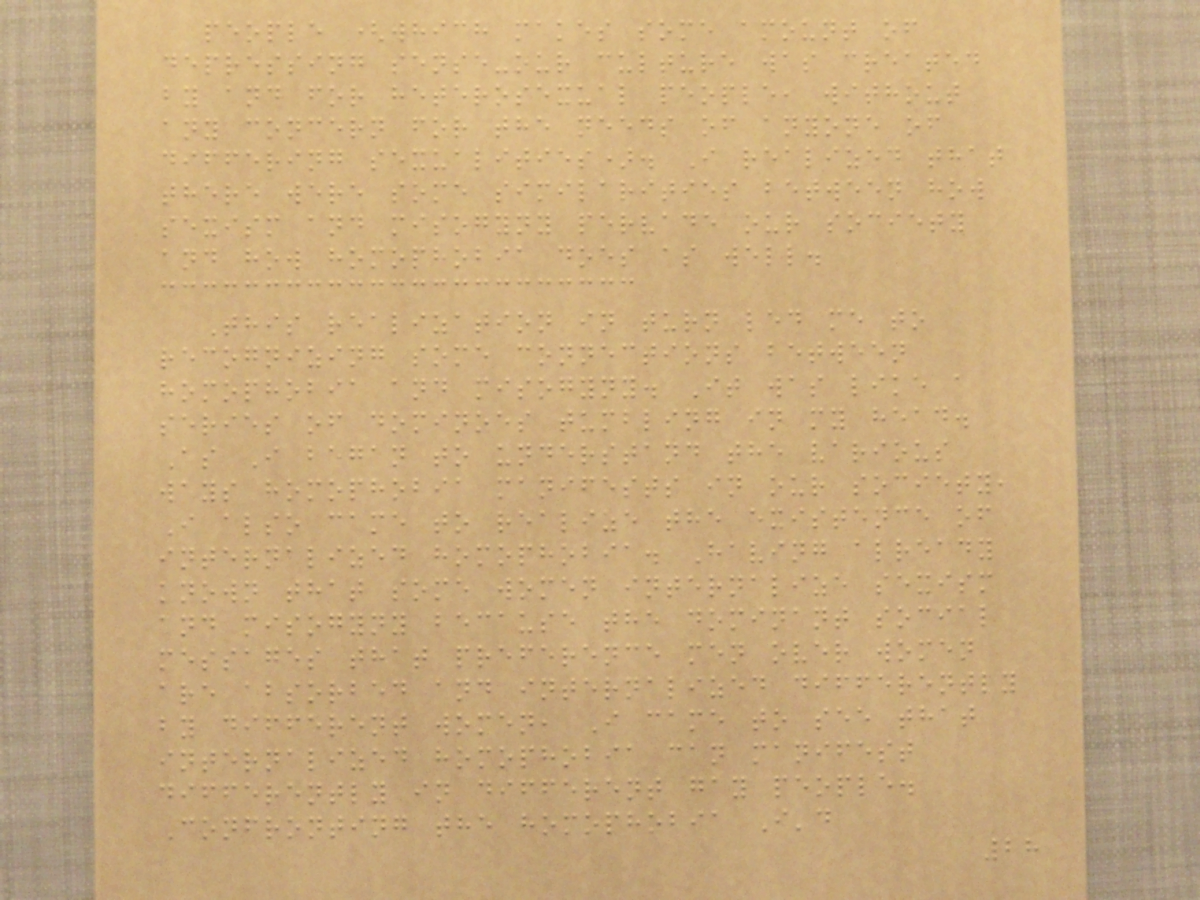people (which makes some amount of
depressing sense-our culture was created
by and for heterosexual people, without
any concern for the needs of anyone of
differing sexualities). I realized that
there were some similarities between how
sexism and misogyny pervade our society
and how homophobia does as well.
This realization in turn led me to
recognizing some connections between
homophobia and misogyny. It was like a
series of dominoes tumbling in my head.
As I began to understand the various
ways homophobia manifests in our society,
I also came to realize the existence of
internalized homophobia. Having already
known that some women internalize sexism
and misogyny because the dominant social
messages that preference men over women
are absorbed and internalized differently
by different women, I came to see that
internalized homophobia can manifest
differently in different gay people.
Confronting the homophobia I'd
28
